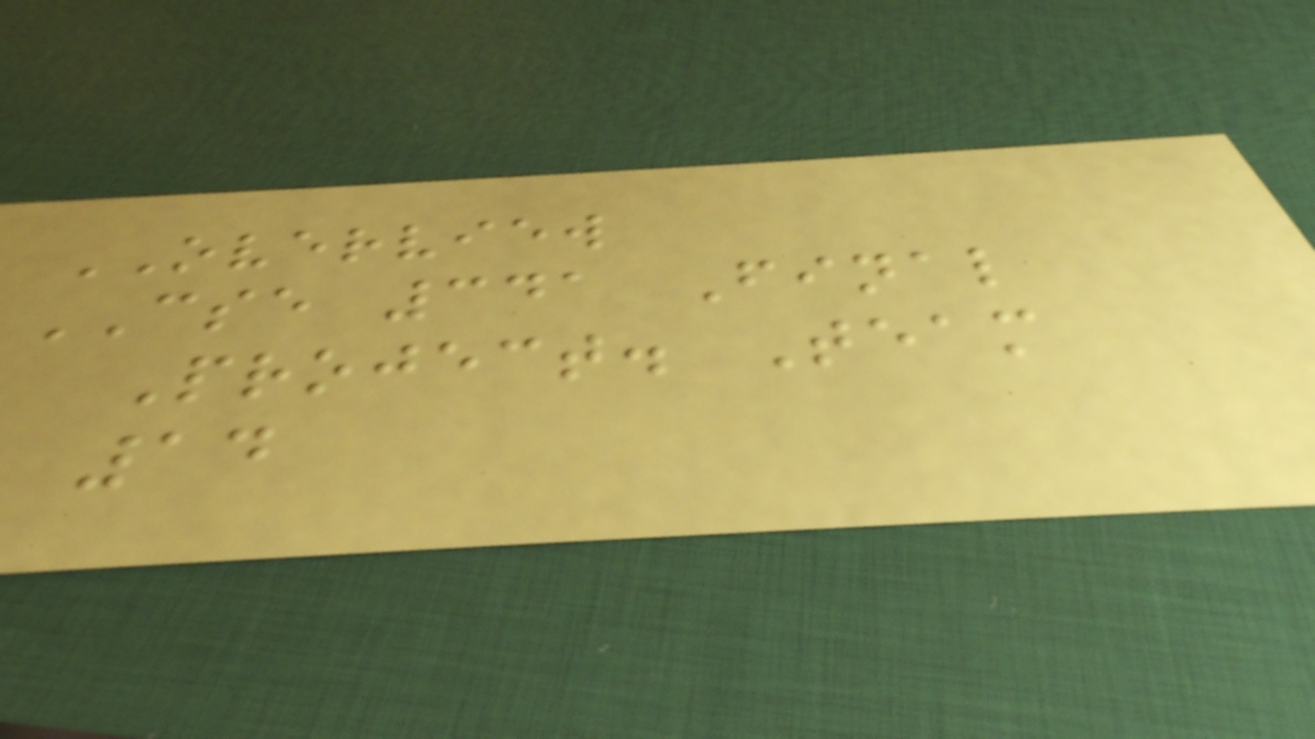OVERVIEW
CSE 341 Final
Project. Team
14
